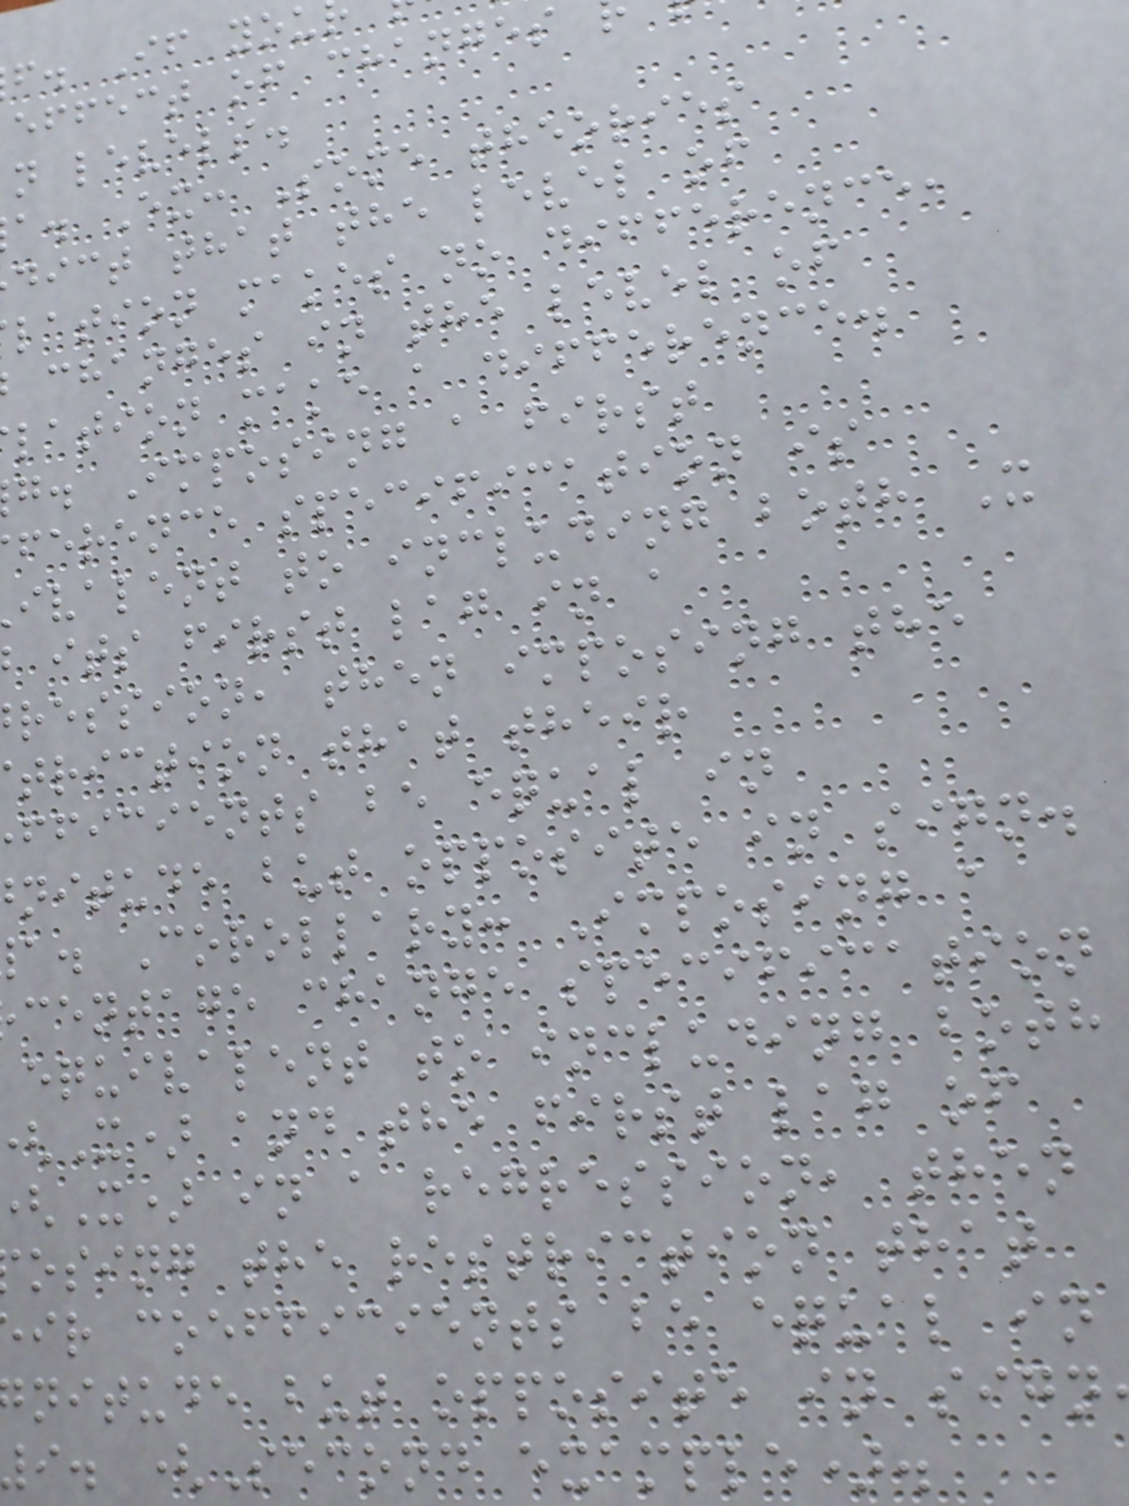f. If you
effect of changes
n levels.
a. Ex: Some theories
dict that the level of
lation makes no difference,
changes in the level of
lation make a difference.
g. Imposing a first
ference specification is
ivalent to including both X
its first lag in a
ression, then imposing the
triction that their
fficients be equal in
nitude but opposite in sign.
a. Corollary: Imposing a
centage change specification
equivalent to including both
X) and the first lag of
X) in a regression, then
osing the restriction that
ir coefficients be equal in
nitude but opposite in sign
i. (Second example).
